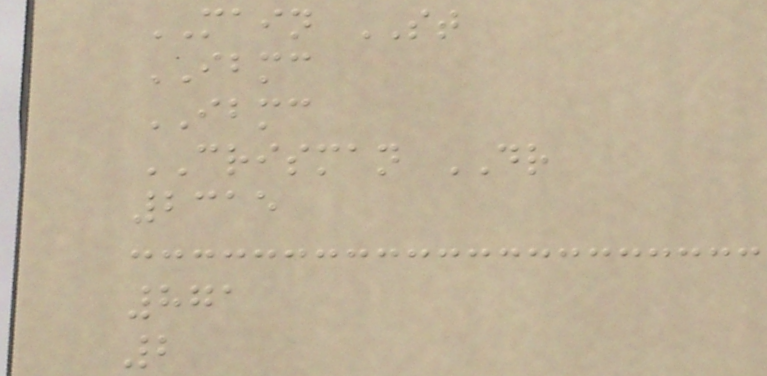MAIN ST
IBMC
IBMC
CRISMAN DR
2315
871
2
